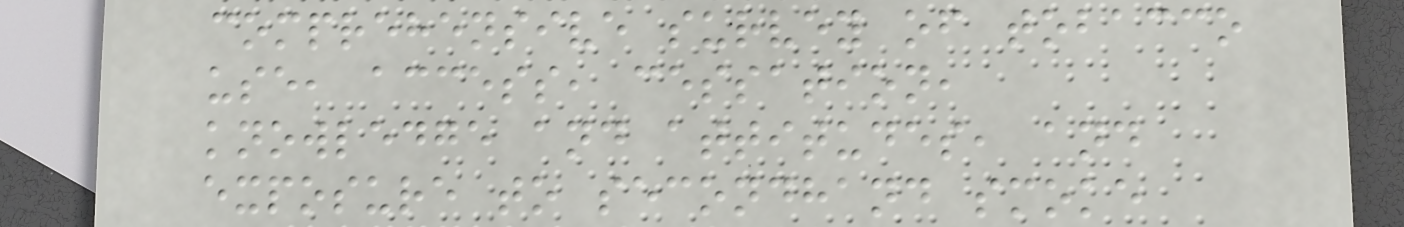comprehensive survey of tobacco
use, access, cessation,
knowledge and attitudes, and
exposure to secondhand smoke
